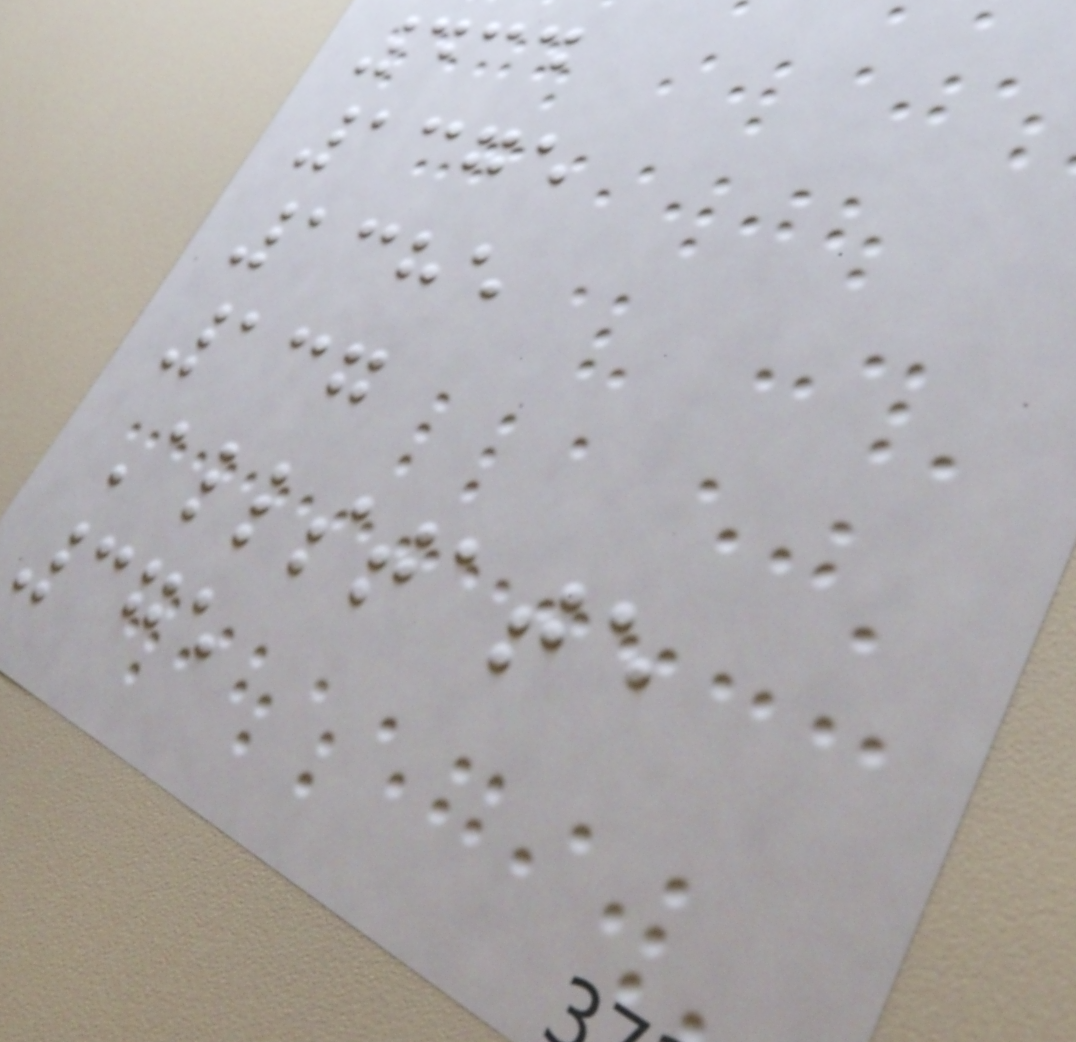434
1375
1385
137
Allstate
375
